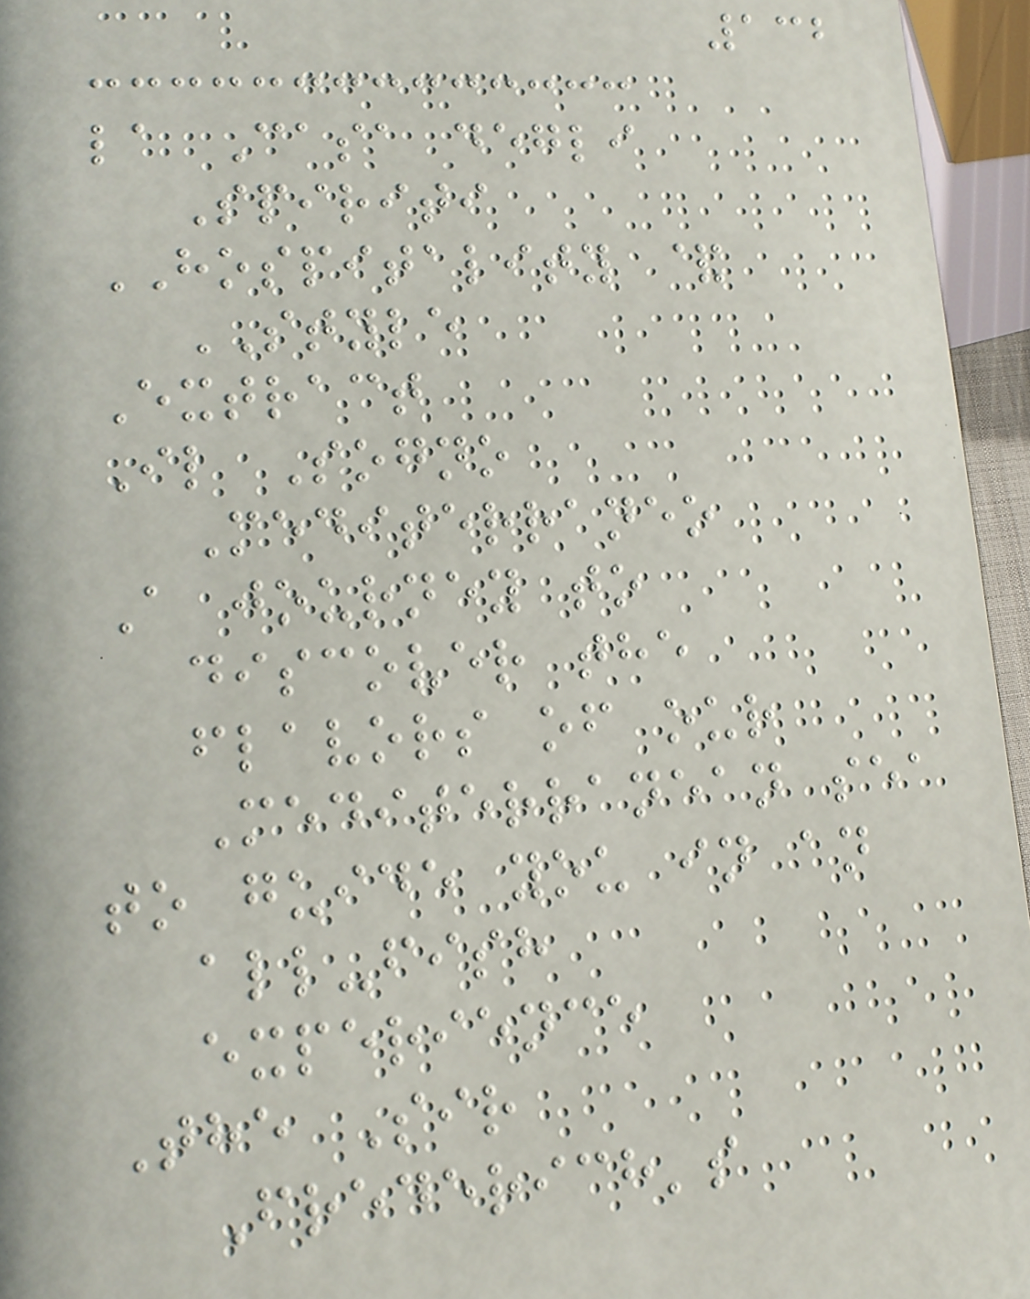132
la Casa degli
Spiriti
HOSPITALITY &
STYLE
Extract
Il Sogno
Mediterraneo
A journey to
discover the
flavors of our
Mediterranean sea
to guide you in an
all-fish
experience
The Sir
Frederich's
